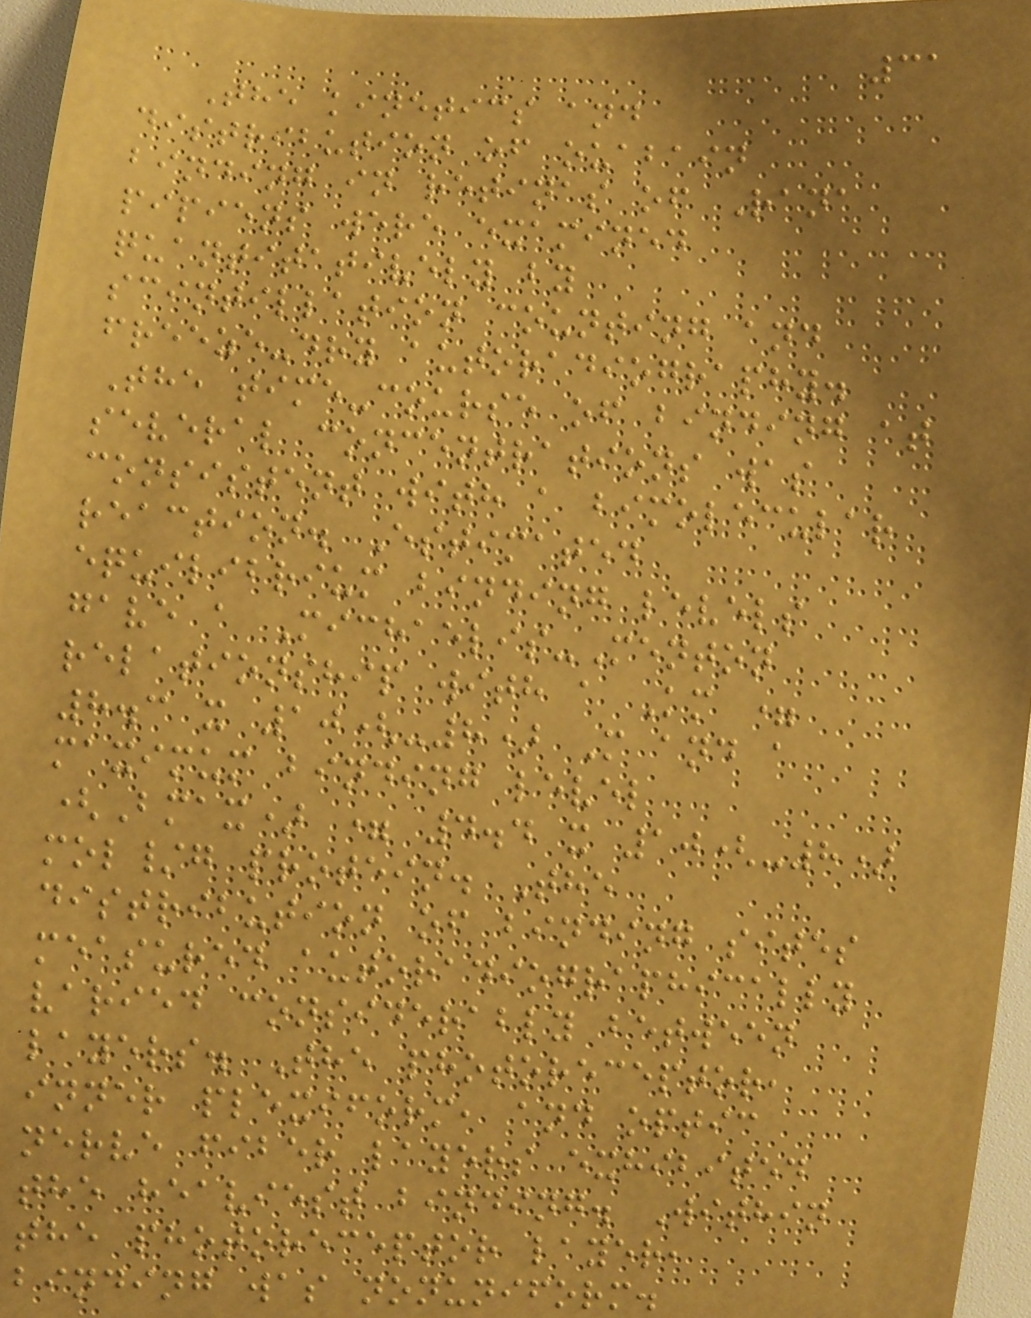31
The kinetics and
distribution of ouabain
binding in retinas of Rana
pipiens were examined
quantitatively by
scintillation counting and
freeze-dry autoradiography.
The time-course of binding at
several concentrations was
consistent with a bimolecular
reaction. Estimated
equilibrium binding levels
gave a Michaelis-Menton
relationship with a Km =
8.3 x 10(-8) M and a
maximum binding level
(Bmax) = 4.4 x 10(-8)
mol/g protein. The
distribution of binding sites
measured autoradiographically
varied considerably between
layers. The photoreceptor,
inner plexiform, and optic
nerve fiber layers exhibited
the heaviest binding. Within
the photoreceptor layer,
binding was nonuniform.
